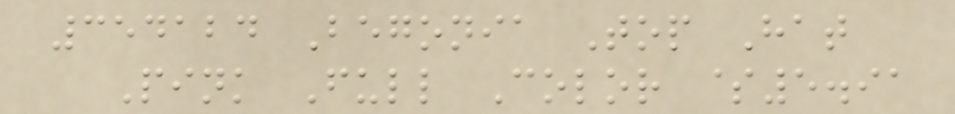354124 Begonia Top Hat
Pink Full Color $5.91
